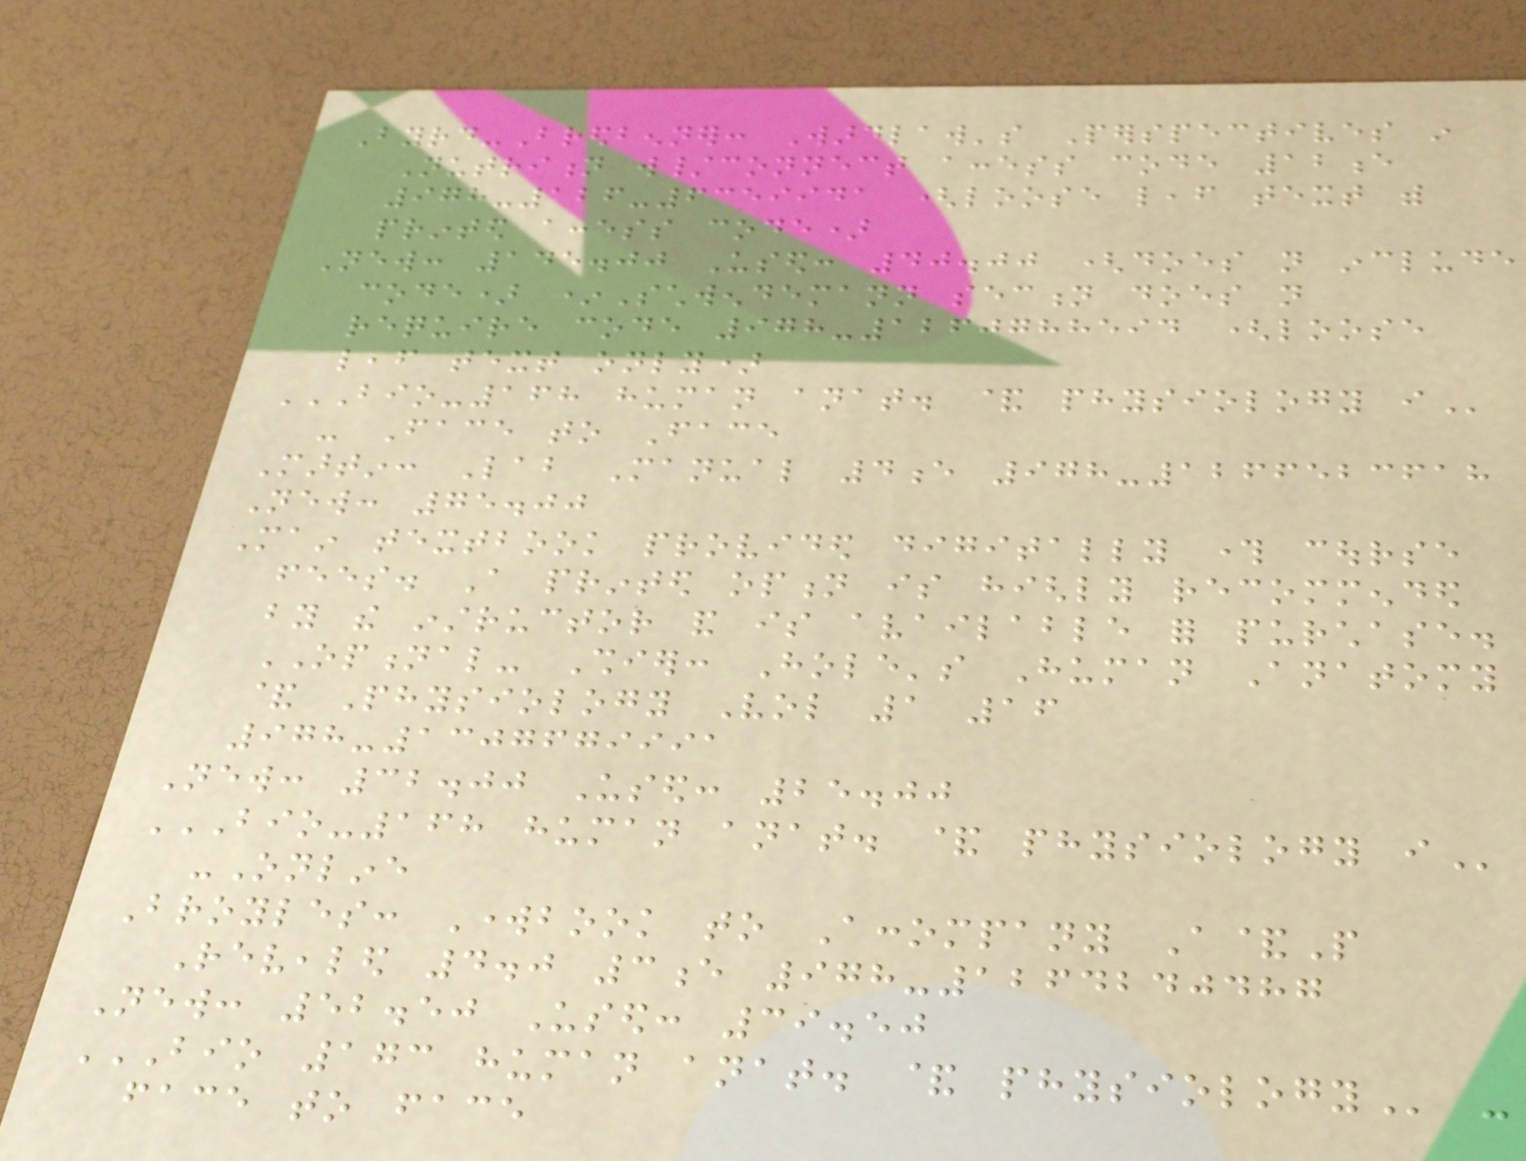Byrd-Bredbenner: Wardlaw's Perspectives in
Nutrition w/connect access code 12e
978-126-6359941 (loose leaf text with
printed access code)
New: 145.00 Used: 40.00 (does not include
code) *Schwendemann section does not
require code 978-1260788594 (loose
leaf text only)
BIO-168 HUMAN ANAT. & PHYSIOLOGY I
- Face to Face
Martin: Lab Manual 4e 978-1266523618
New: 75.00
Main textbook provided digitally through course
fees. A printed option is highly recommended
by the instructor and is available for purchase.
OPTIONAL- Shier: Hole's Human Anatomy
& Physiology Vol 1 16
978-1307679991
New: 32.00 Used: 25.00
BIO-168 HUMAN ANAT. & PHYSIOLOGY I
-Online
Broyles: Workbook to Accompany A&P
Revealed 4.0 3e 978-1264240487
New: 52.50 Used: 39.50
BIO 173 HUMAN ANAT. & PHYSIOLOGY -
face to face
